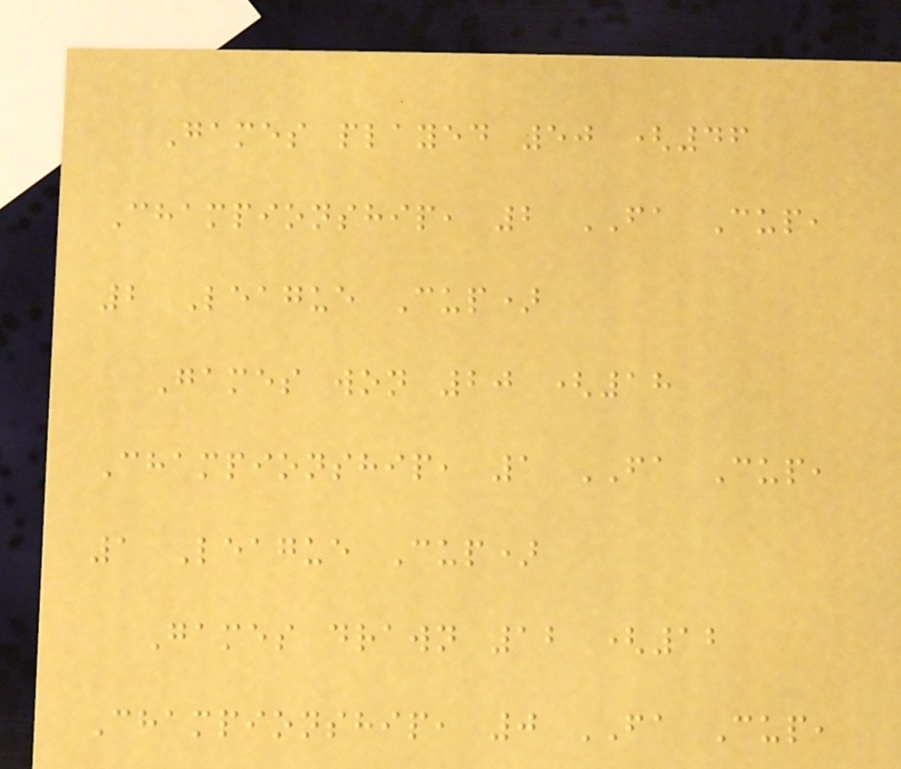Games played 50 (46
Championship, 2 FA Cup,
2 League Cup)
Games won 20 (18
Championship, 1 FA Cup,
1 League Cup)
Games drawn 12 (12
Championship, 0 FA Cup,
